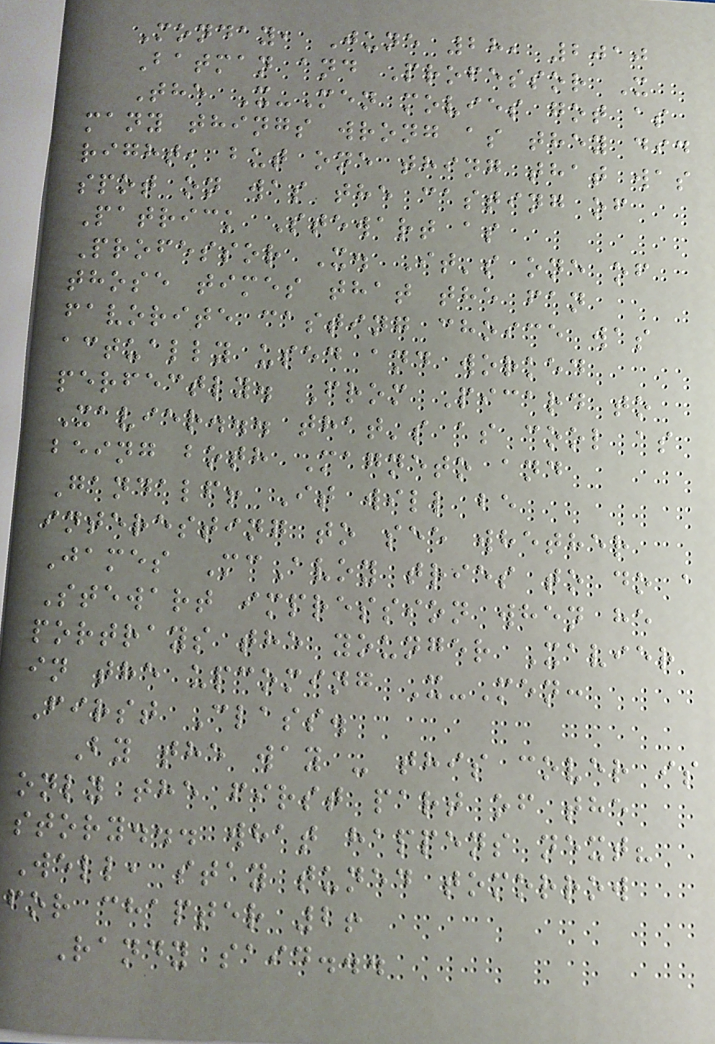Monday, June 28, 2010
Batman and Professor X
The X-Men movies got as
many things wrong as they did
right, but one thing that was
spot on was the casting of
Patrick Stewart as
Professor X. It's one of
those times that the fan
favorite casting choice was
actually used and worked
perfectly. From Picard to
Xavier... that's as cool as
being both Magneto and
Gandalf! It will be
interesting to see whether
James McAvoy tries to do a
Stewart impression when he
portrays the younger Xavier
in the upcoming X-Men:
First Class.
By the way - this cover is
only the first part of the
story... what happens next?
Well, stay tuned tomorrow
for chapter 2!
Randy said...
